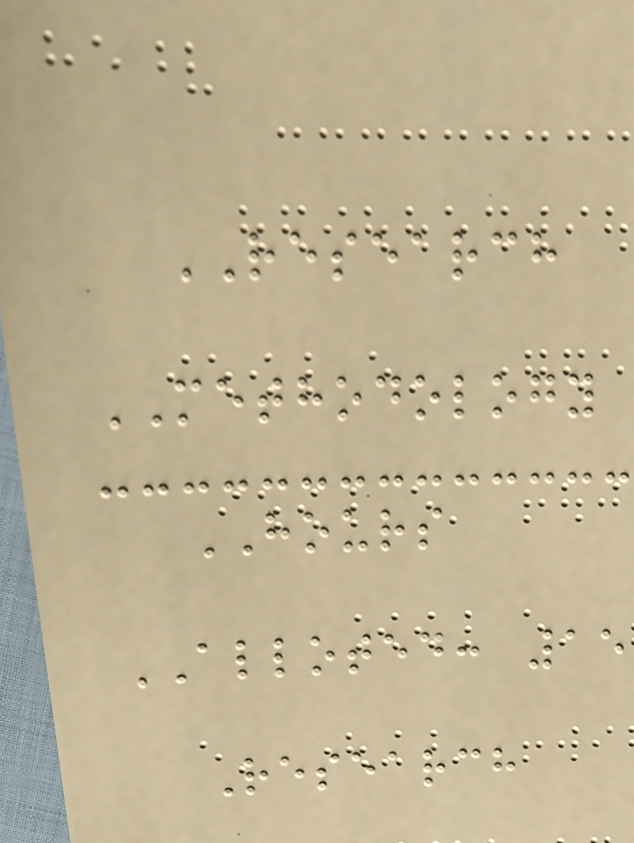RESEARCH
METHODOLOGY
HOURS
ALLOTED: 15
Research
